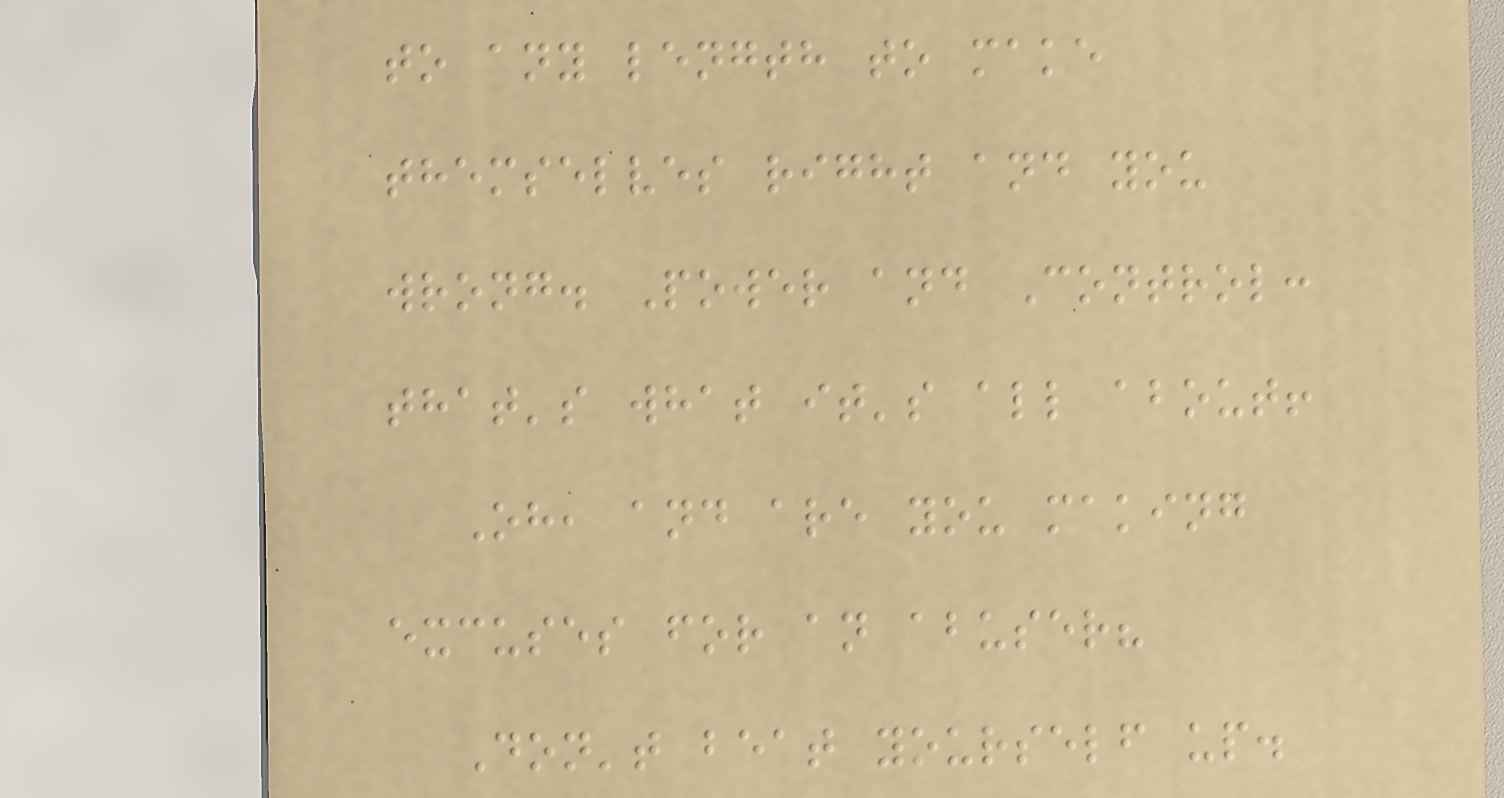to any length to make
themselves right and you
wrong. Power and Control:
that's what it's all about!
Oh, and are you making
excuses for an abuser?
Don't beat yourself up.
